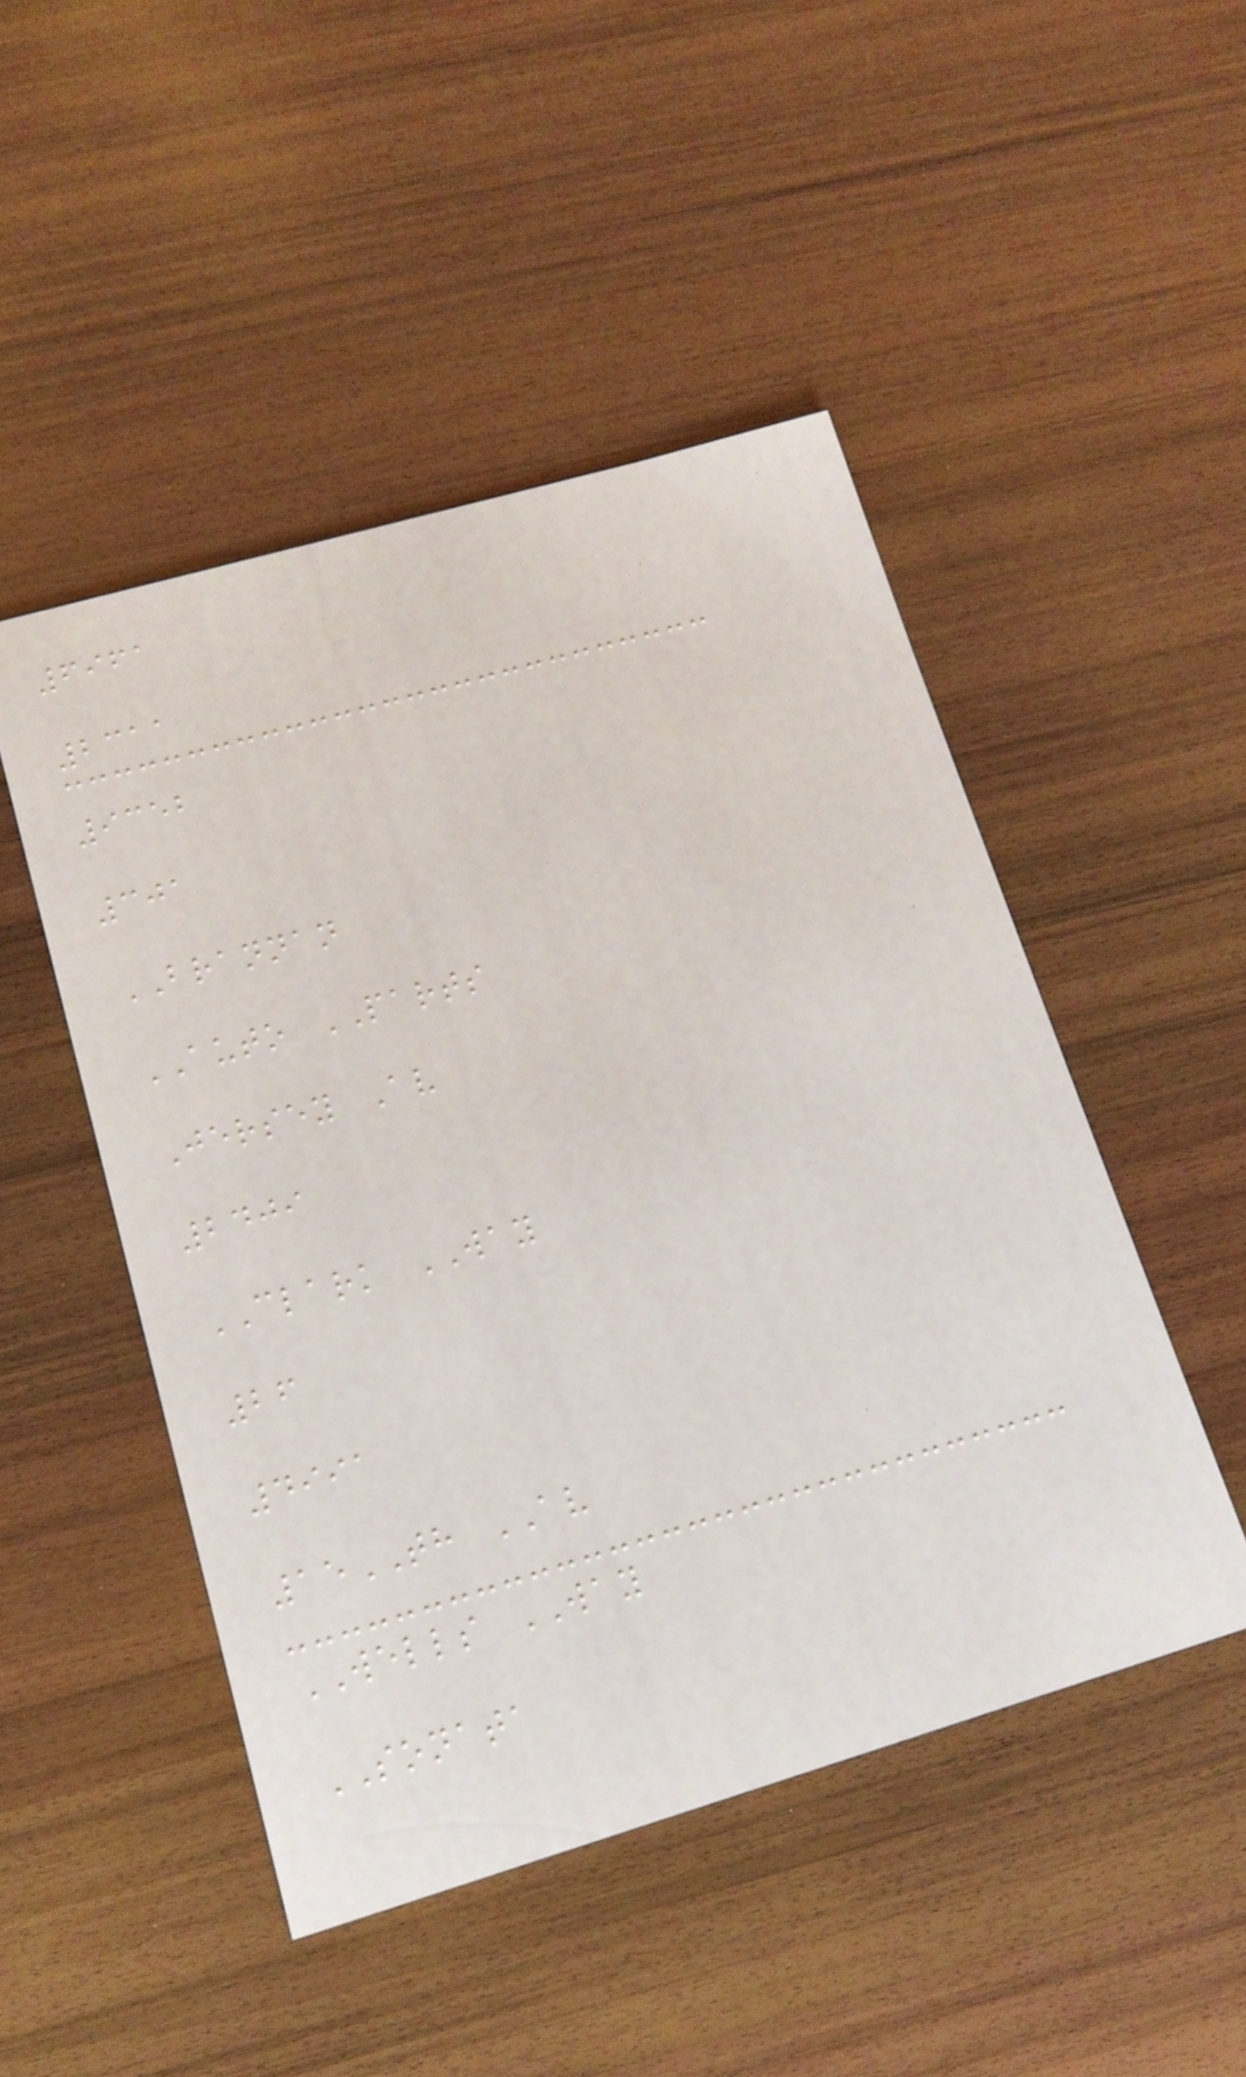6961
2311
9352
301
BRANNAN
AUTO PARTS
Jersey Av
2409
CLARK WAY
26
4991
15TH AV
WELLS WAY
SONATA
